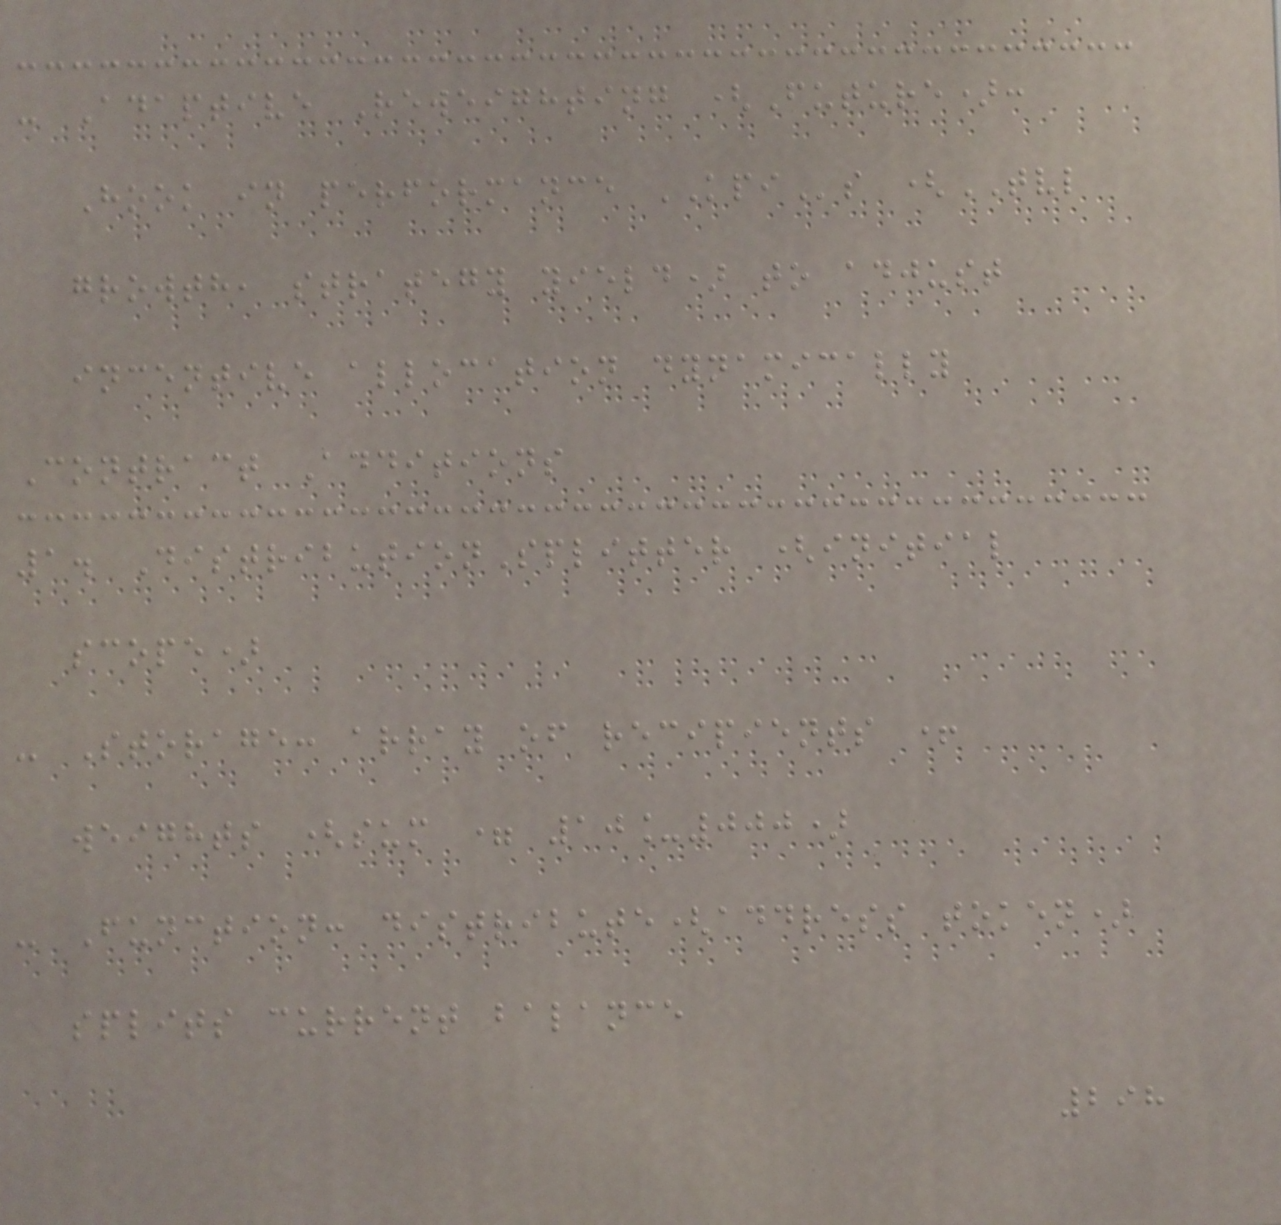- Adaptive Reweighting (Future):
Hook in performance KPIs (TVL
growth, strategy yield) to adjust
incentive allocation dynamically
Contract Additions
1. DistributionSplitter (initial
scope)
- Storage: array of recipients +
weights (sum = 10_000)
- Function: distribute(address token)
splits current balance
298
